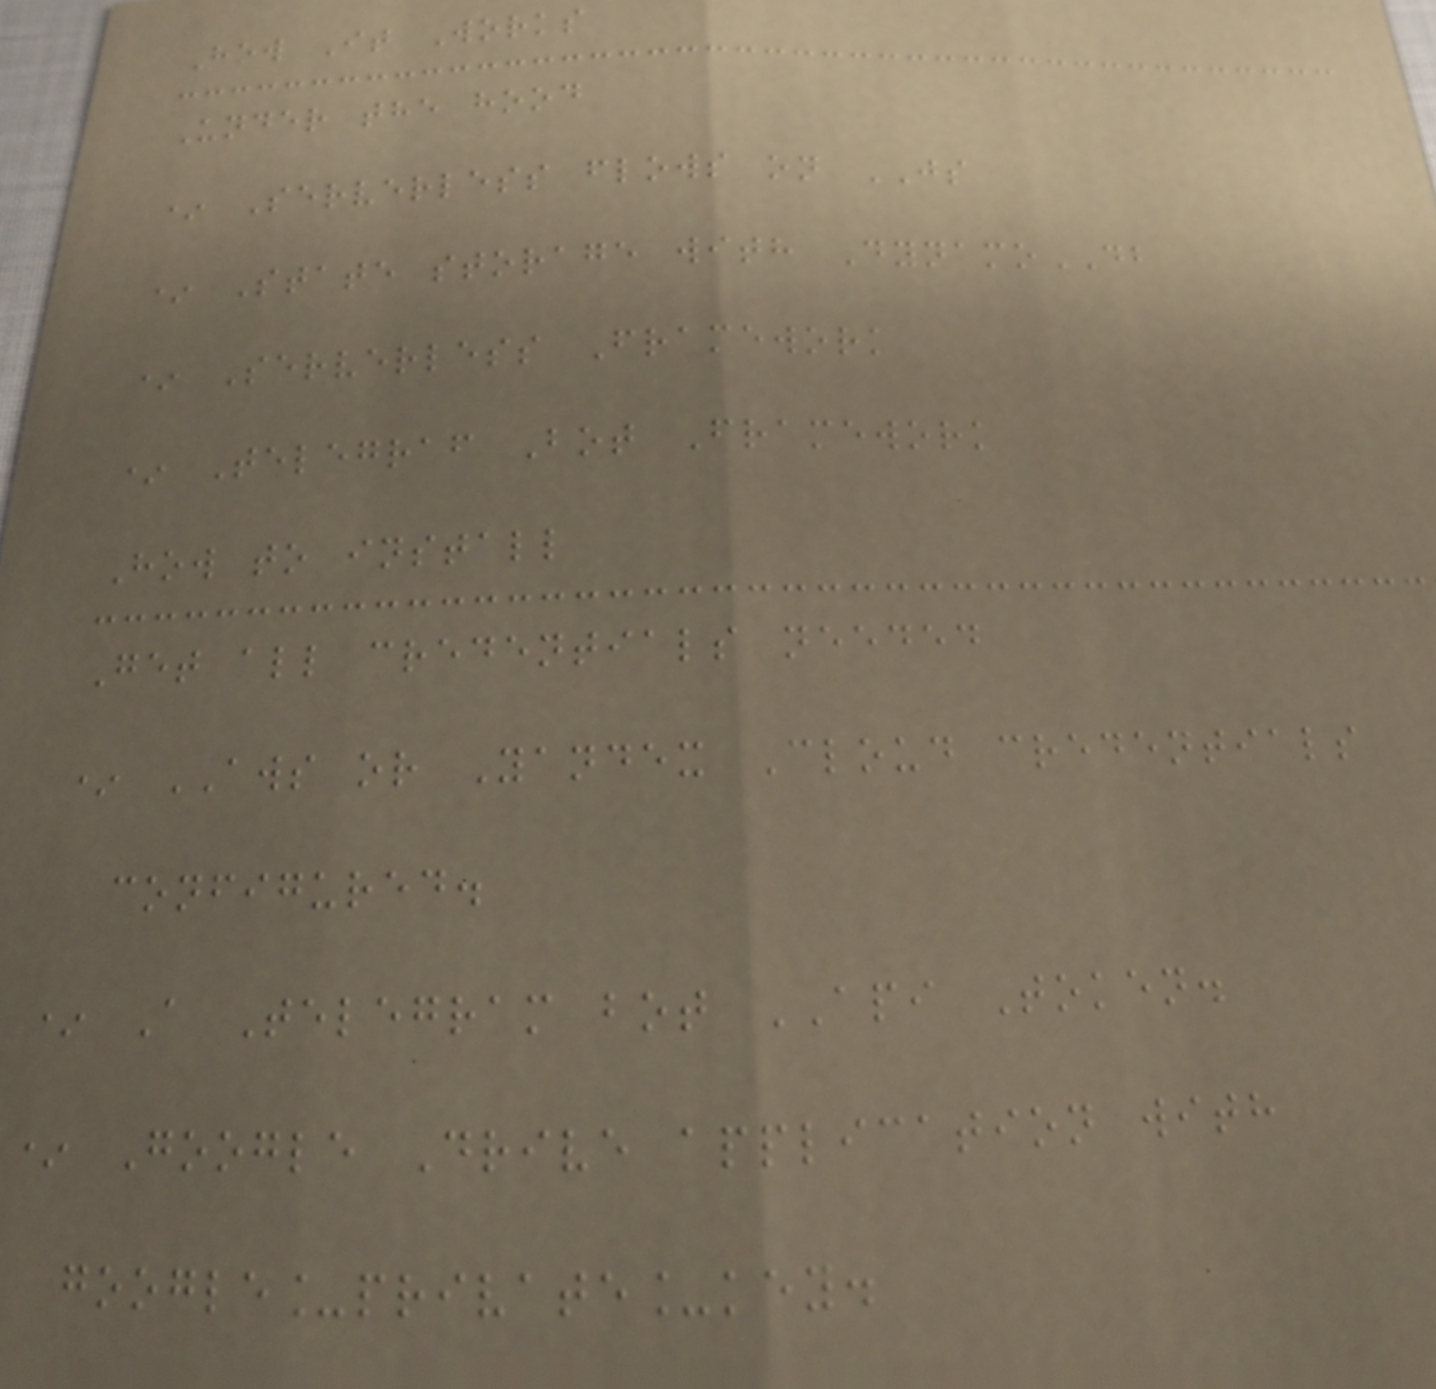How It Works
Under the hood
* Serverless flows on JS
* State storage with DynamoDB
* Serverless Framework
* Telegraf Bot Framework
How to install
Get all credentials needed
* AWS or Yandex Cloud credentials
configured.
* A Telegram bot API Token.
* Google Drive application with
google_private_key.
